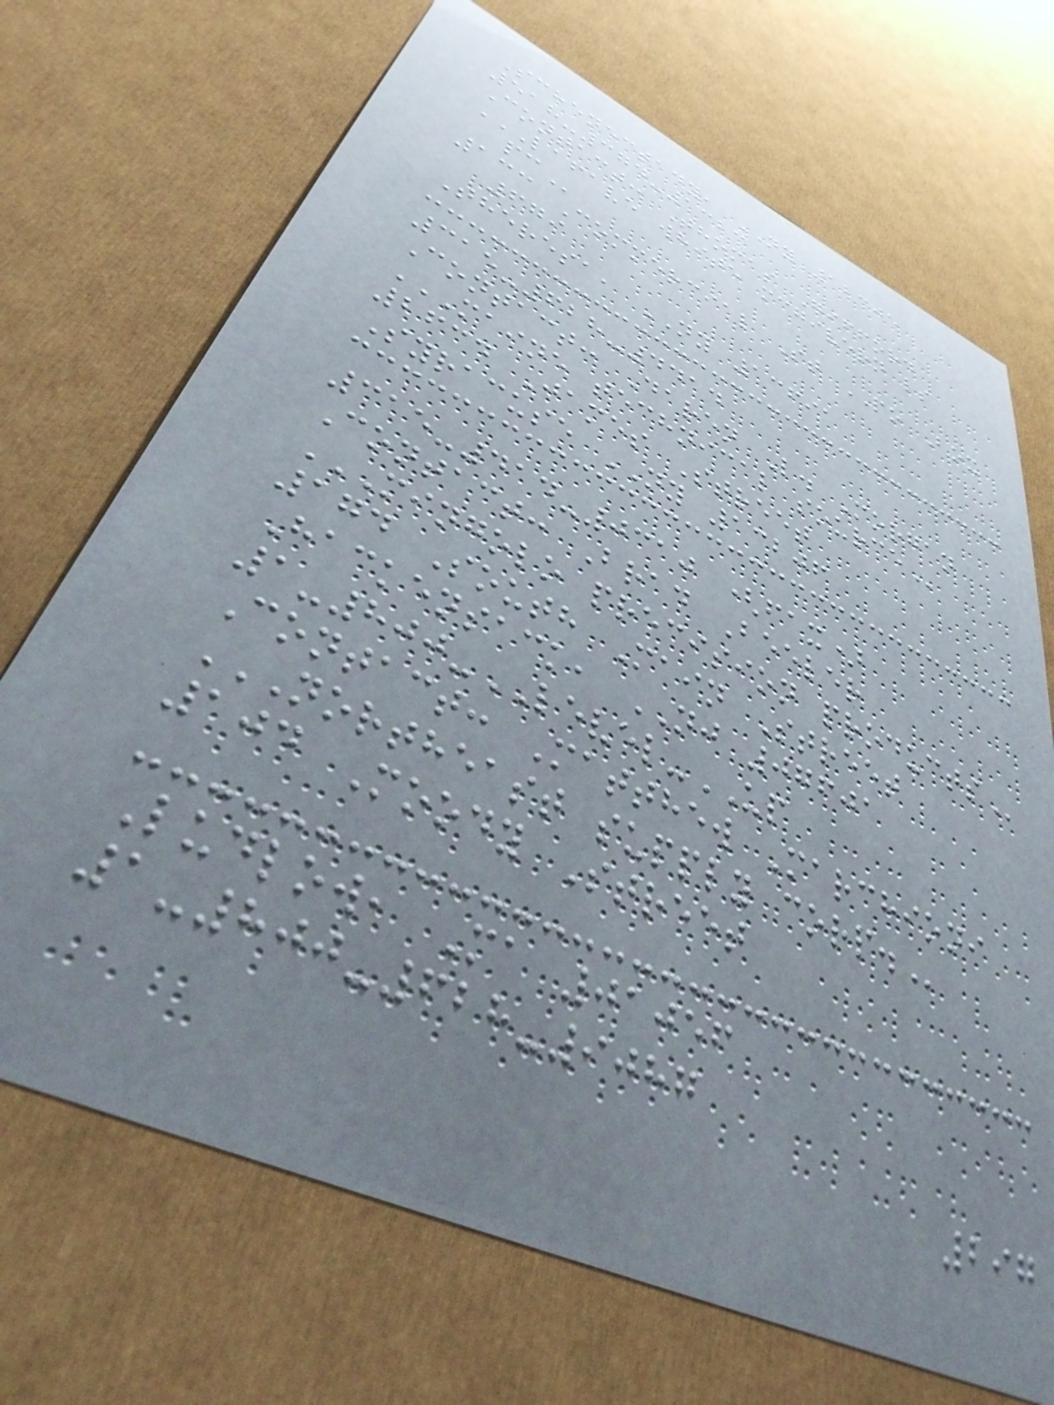Schenectady, NY 12305
518-374-1323
Contact: Thomas Gifford
LAFAVE WHITE MCGIVERN LS
PC
133 Commercial St PO Box
679
Theresa, NY 13691
315-628-4414
Contact: Daren L. Morgan
MAINE TECHNICAL SOURCE
2634 James Street
Syracuse NY 13206
315-414-0310 (fax)
Contact: Brad Beeler
MINGOLO PRECISION PRODUCTS
174 South Main Street
Hackensack, NJ 07601
1-800-LEVEL-UP
Contact: Matthew Marchioni
NORTHEAST SUPPLY CORP.
104 Moody Street
Ludlow, Ma 01056
1-800-628-9087
297
